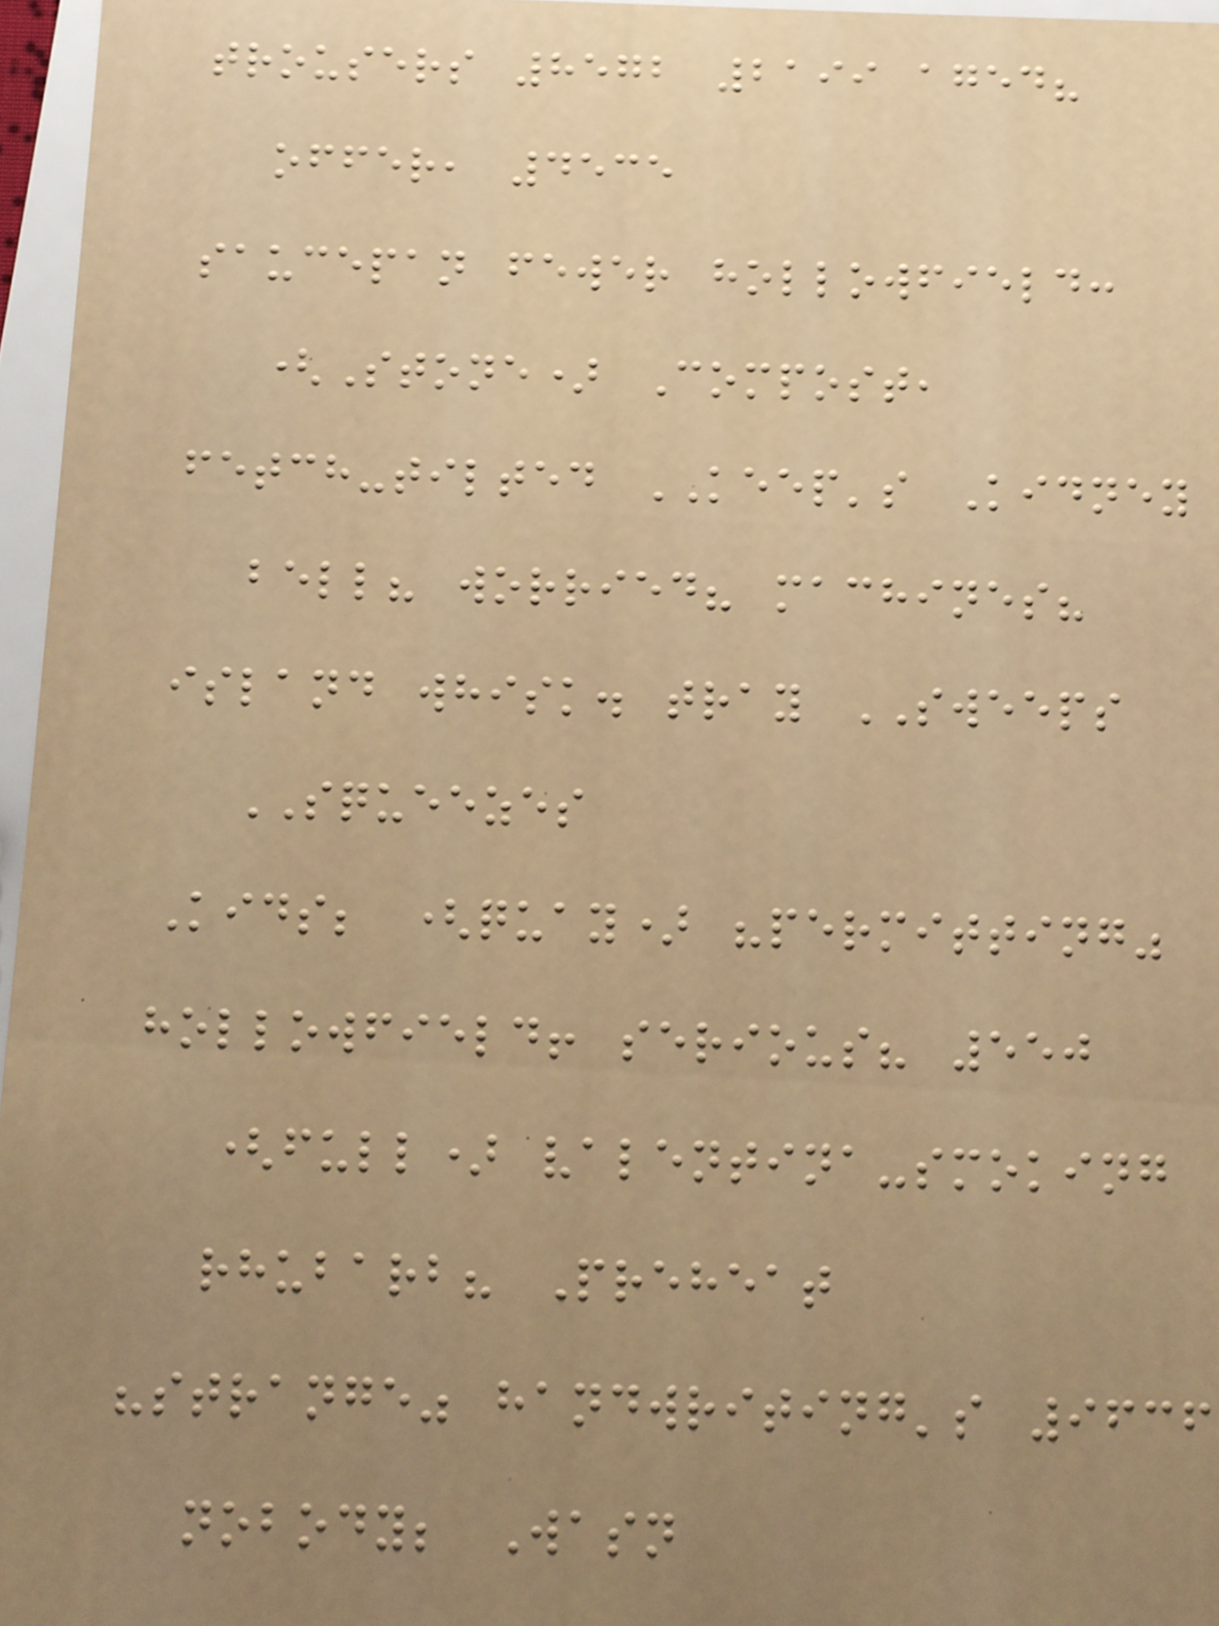trousers 8572 2199 aged?
offer, 4535
saucepan fewer hollowfield:
(Stone) Compost,
fetch-tilted KEEP's Kidney
bell? worried? machines?
island whisk. tray SWEEPS
SQUEEZES
Kids; (quay) "permitting"
hollowfield! serious? 550
(full) valentina-smoking
rhubarb? Preheat
"strange" handwriting's 9636
nobody; Wasn
